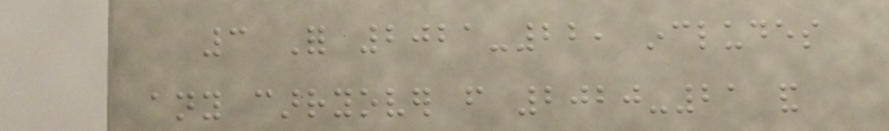3 For 2021-22, includes
any carryover from 2020-21 and
